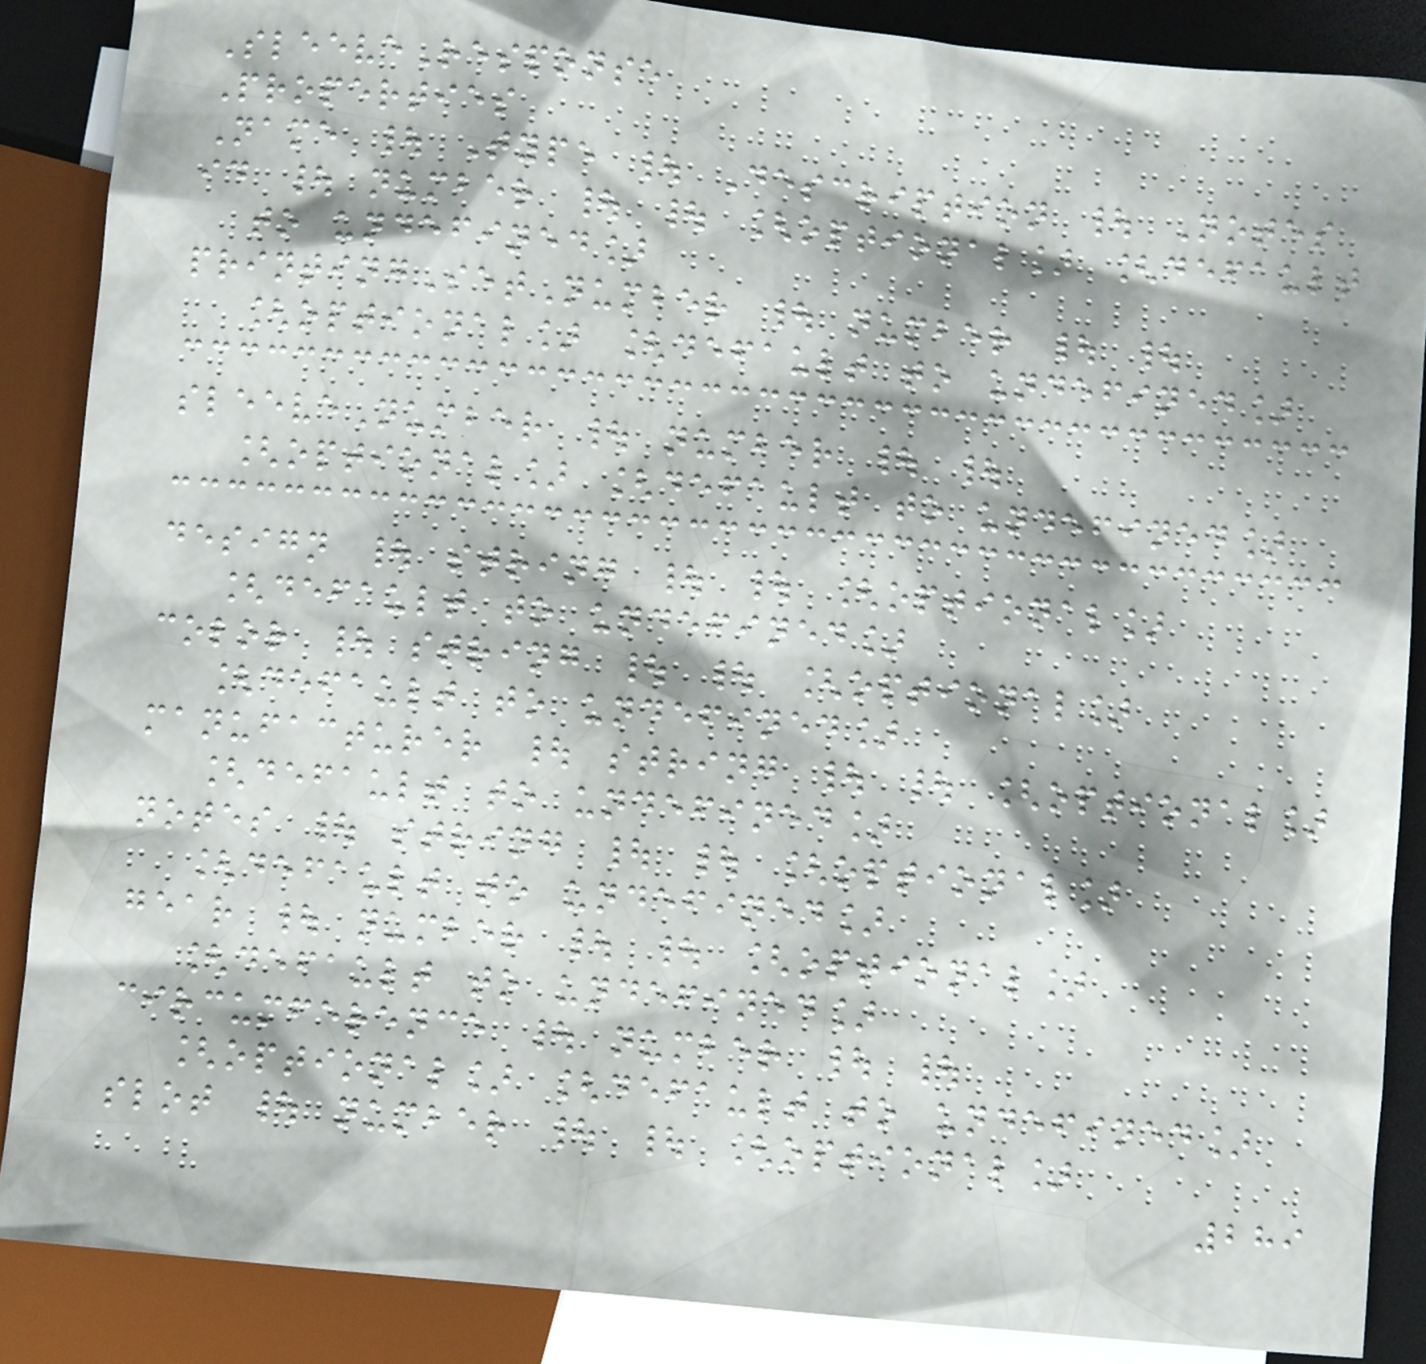SleeveResponse
Properties
Name | Type | Description | Notes
id | number | | [optional] [default
to undefined]
printingSetNumber | number | |
[optional] [default to undefined]
sleeveNumber | number | |
[optional] [default to undefined]
design | string | | [optional]
[default to undefined]
color | string | | [optional]
[default to undefined]
manufacturer | string | | [optional]
[default to undefined]
notes | string | | [optional]
[default to undefined]
gear | number | | [optional]
[default to undefined]
circumference | number | |
[optional] [default to undefined]
slot | number | | [optional]
289
